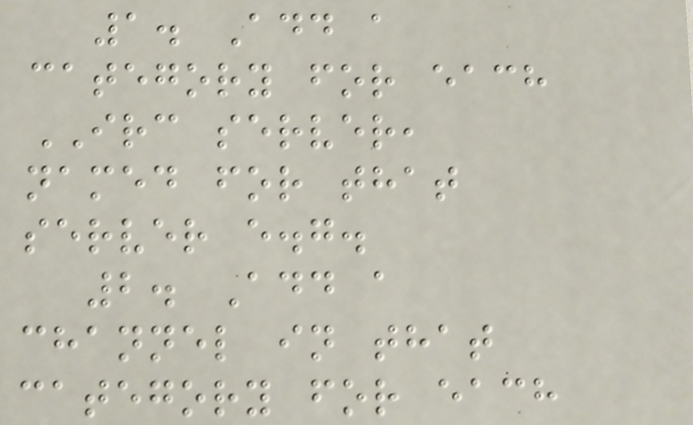1. Add a
category for each
IRC server,
named for that
server e.g.
2. Add a
channel in that
category for each
